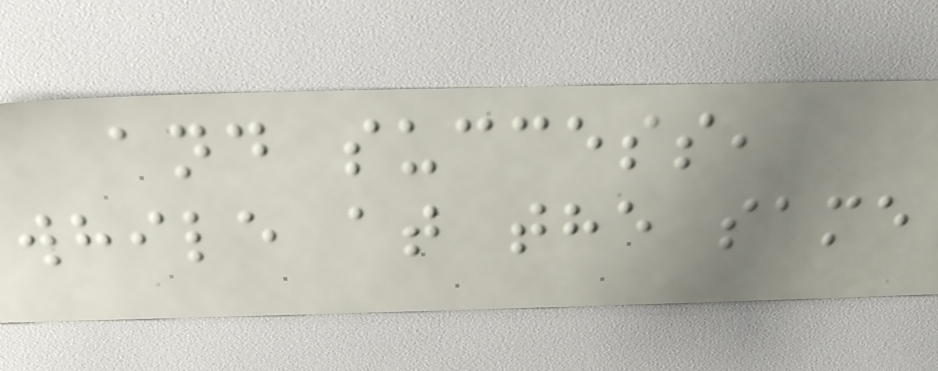and success,
while at the same
